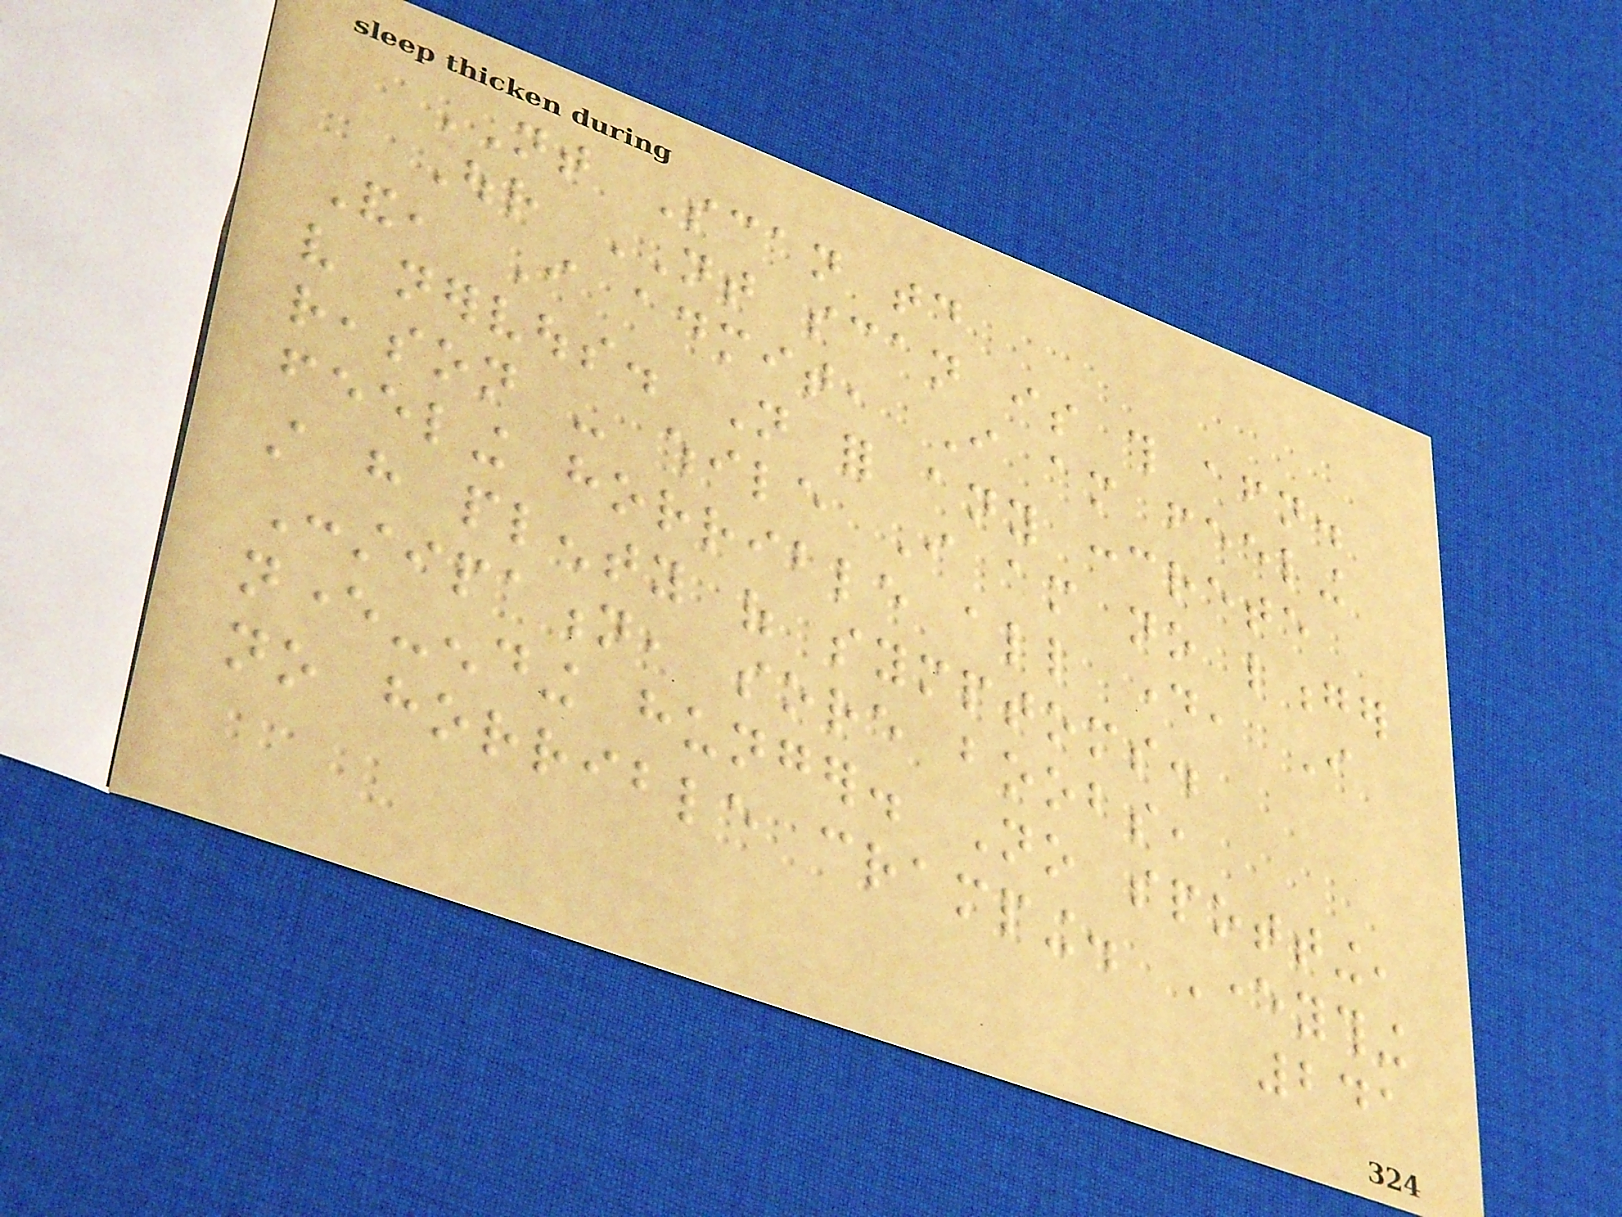NT Scan today
Our NT scan is this afternoon.
And, I admit, I am feeling
very nervous. Not for any concrete
reason - while I am no longer
feeling horrible all day, I
still have plenty of symptoms.
Constipation, sore boobs,
never-ending hunger. No spotting,
no horrible cramping. Everything
241
